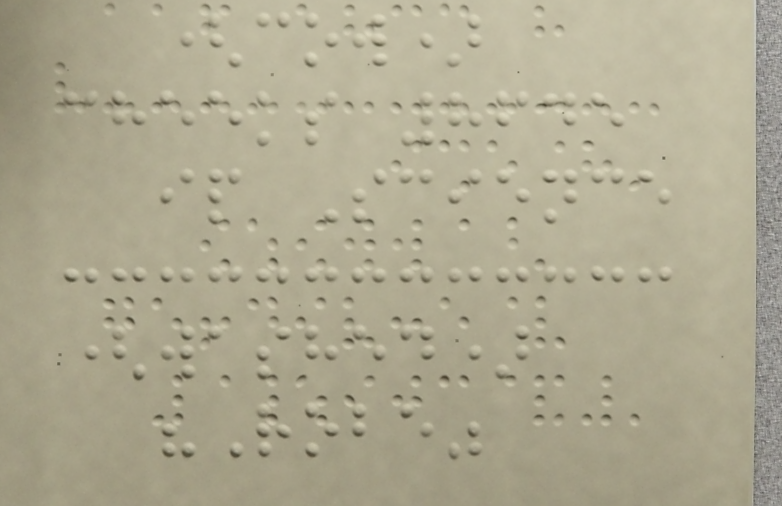(cow)
cheeks 8645
ip Science
(washed)
"Robe"
